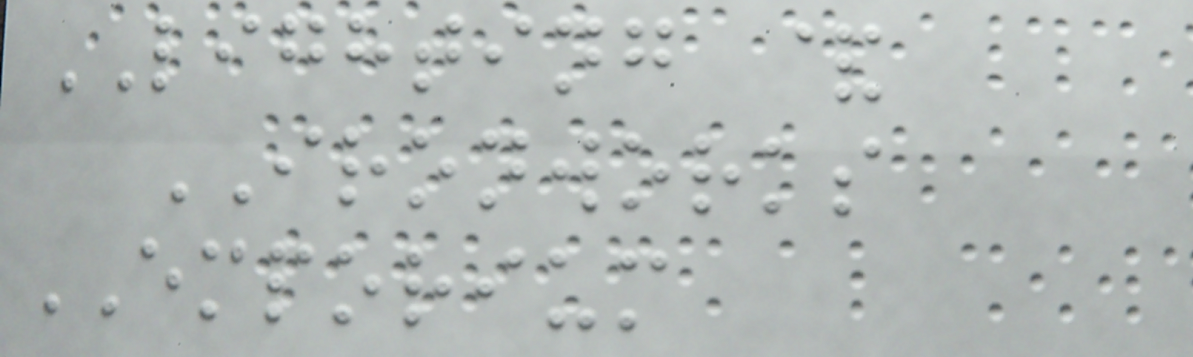LIGHTING &
IRONWORKS
EMPORIUM
